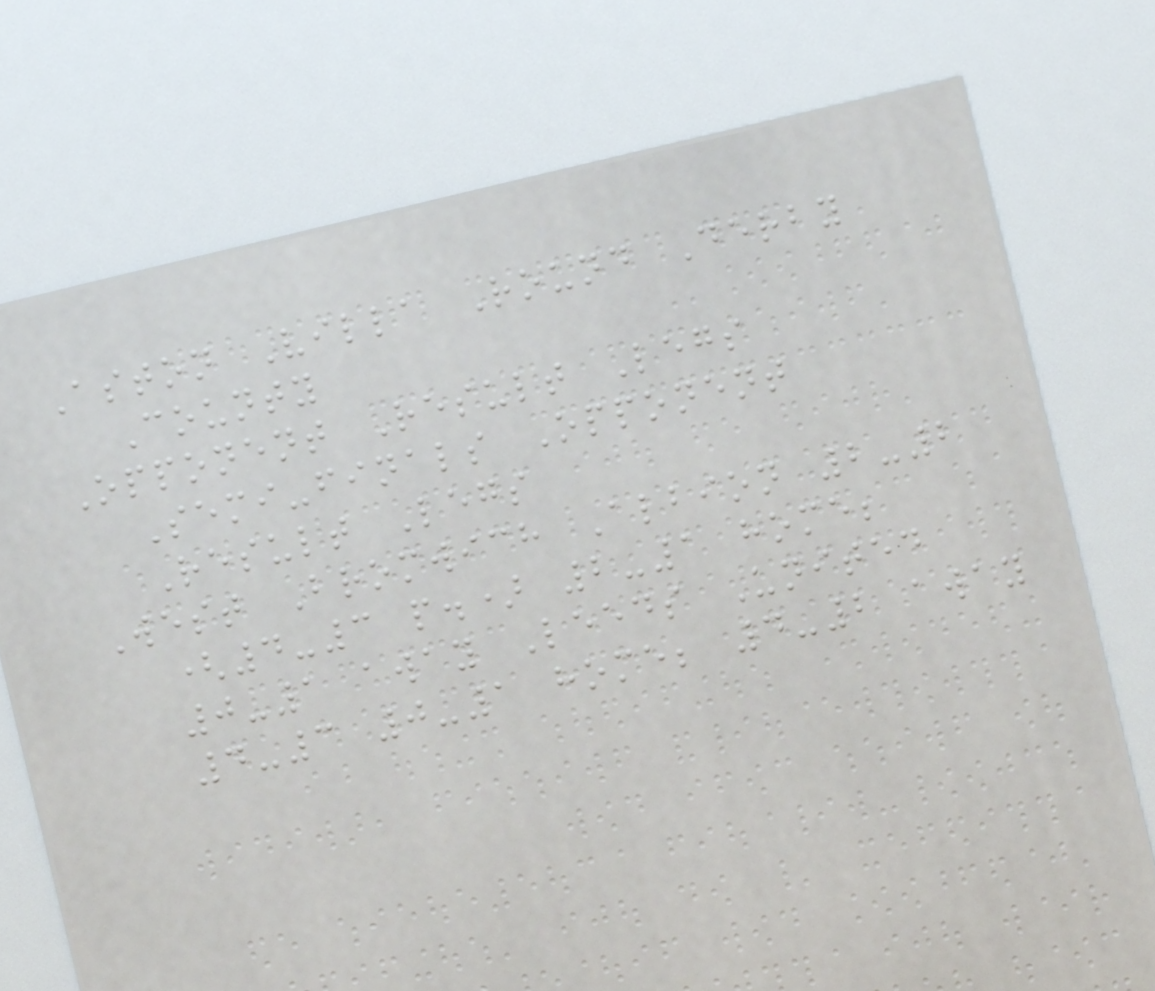Aston Villa Round Derby
County
Opponent Result Legs
Semi-finals Opponent
Result Legs
West Bromwich Albion 2-2
(4-3 p.) 2-1 home;
0-1 away Leeds United
4-3 0-1 home; 4-2 away
